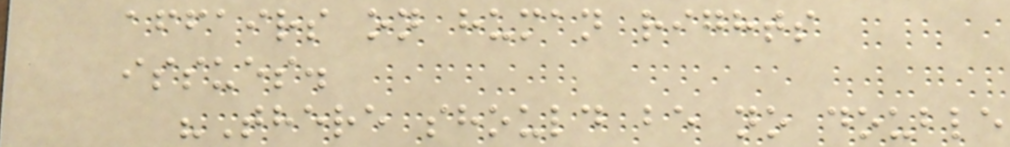affairs on human rights
issues.
"There should be no double
